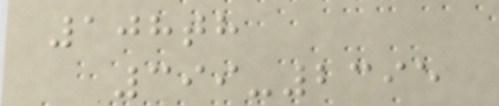108th
399-2395
